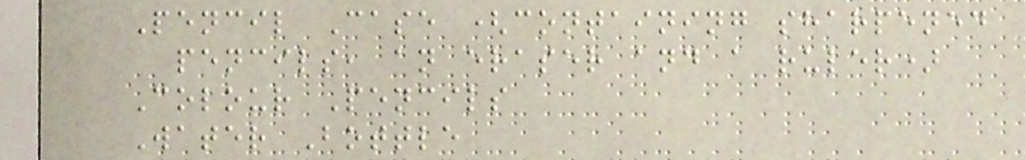Pencil Case (containing sharpened
pencils, an eraser and a ruler)
Colour Pencils
Water Bottle
